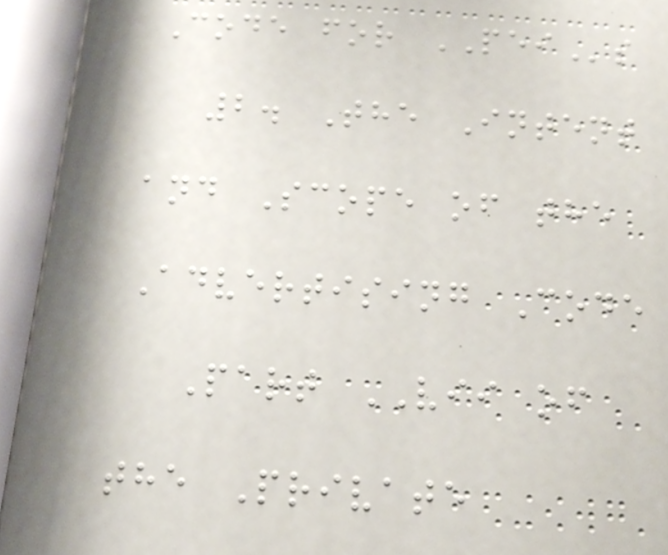Code for PEIs
2. The Intent
and Scope of the
Advertising Code
Part VII of
the Private
